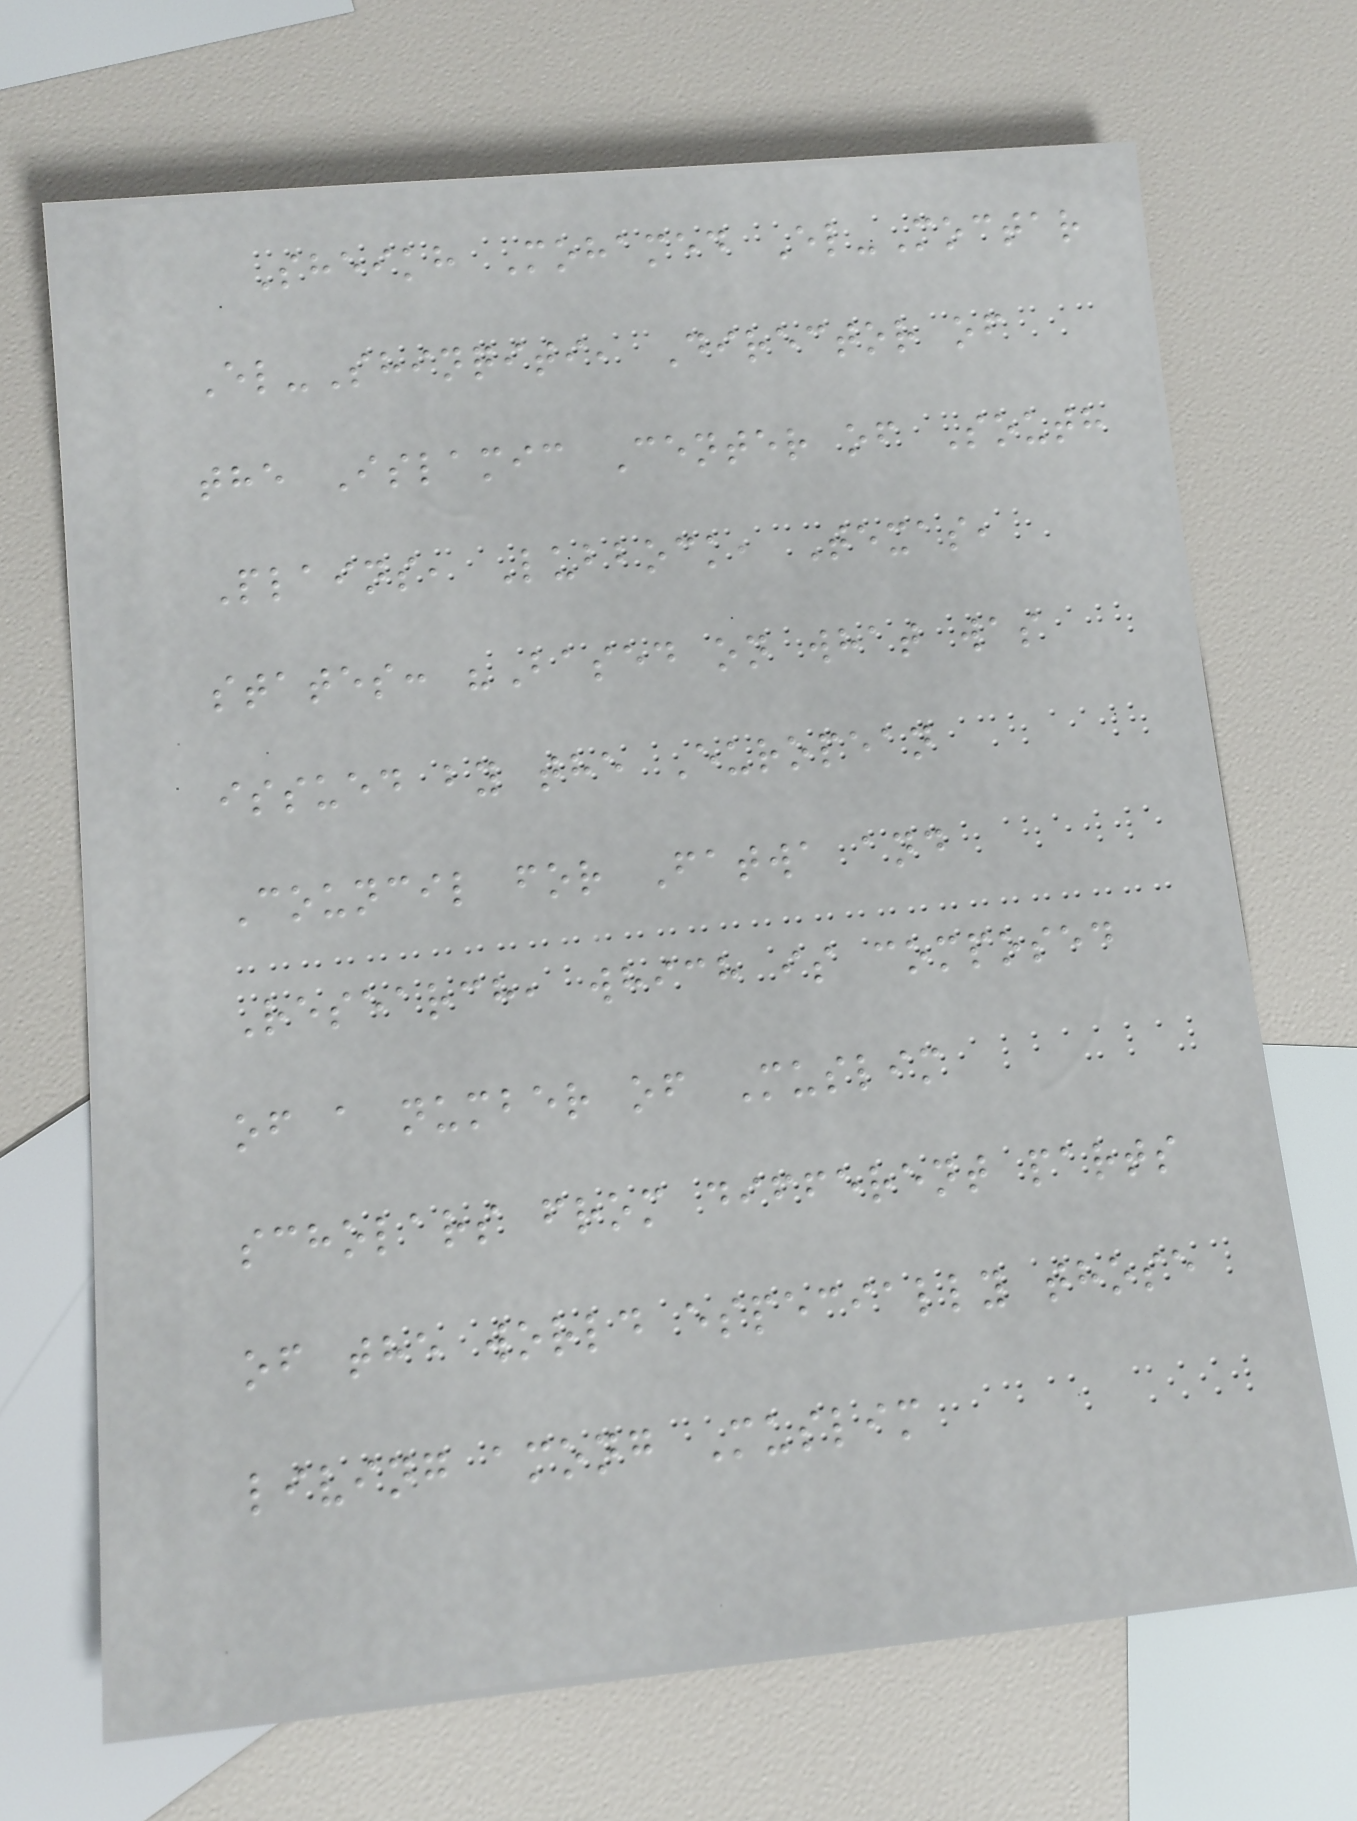Sheikh Mohamed El-Moctar
El-Shinqiti, Director of
the Islamic Center of South
Plains, Lubbock, Texas,
states: "Based on what was
issued by the European
Council for Fatwa and
Research, which is composed
of a number of Muslim
scholars from different parts
of the world especially those
living among Muslim
